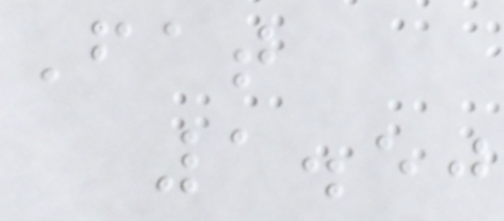Fat
1.50
